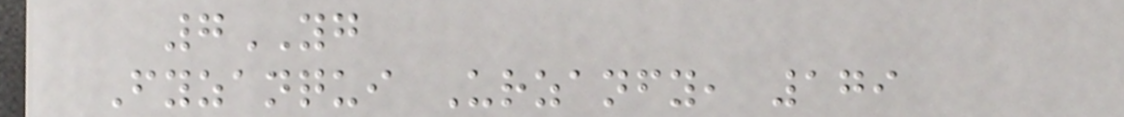7YG
Fyzanqui Urzanfy, 179
